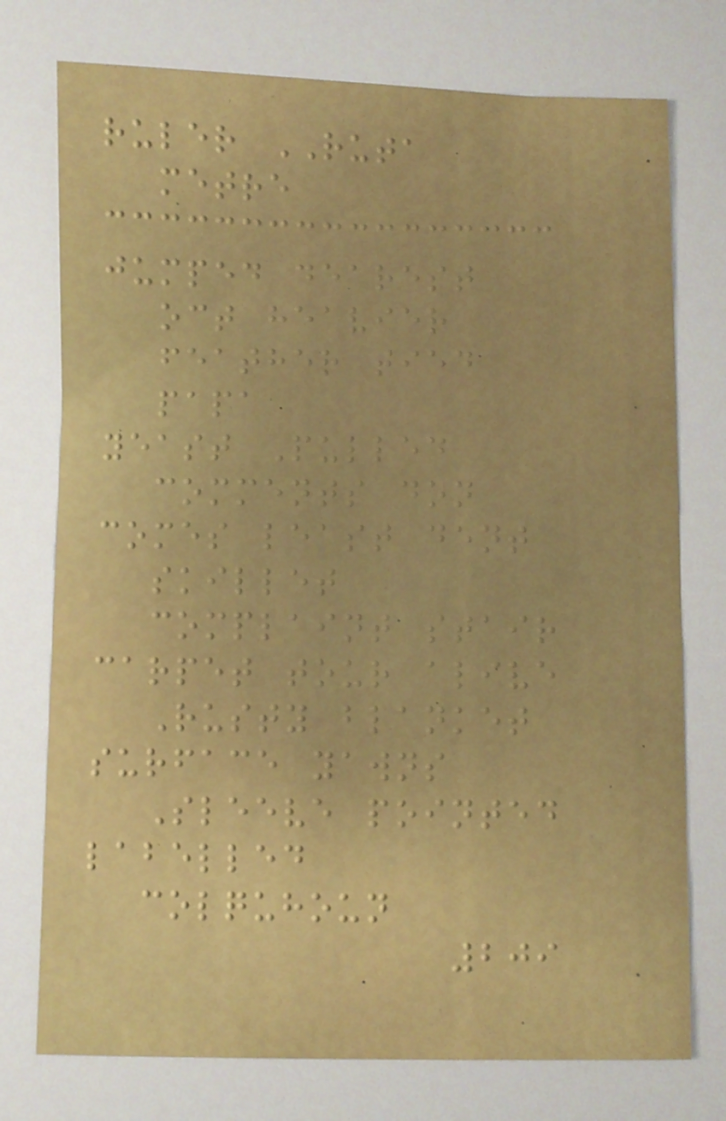ruler RUTA
metre
jumped dearest
oct heavier
feather tied
papa
yeast Pulled
comments don
comes least dent
skillet
complaint stair
carpet tour alive
Rusty blanket
surface yawns
Sleeve pointed
labelled
colquhoun
209
